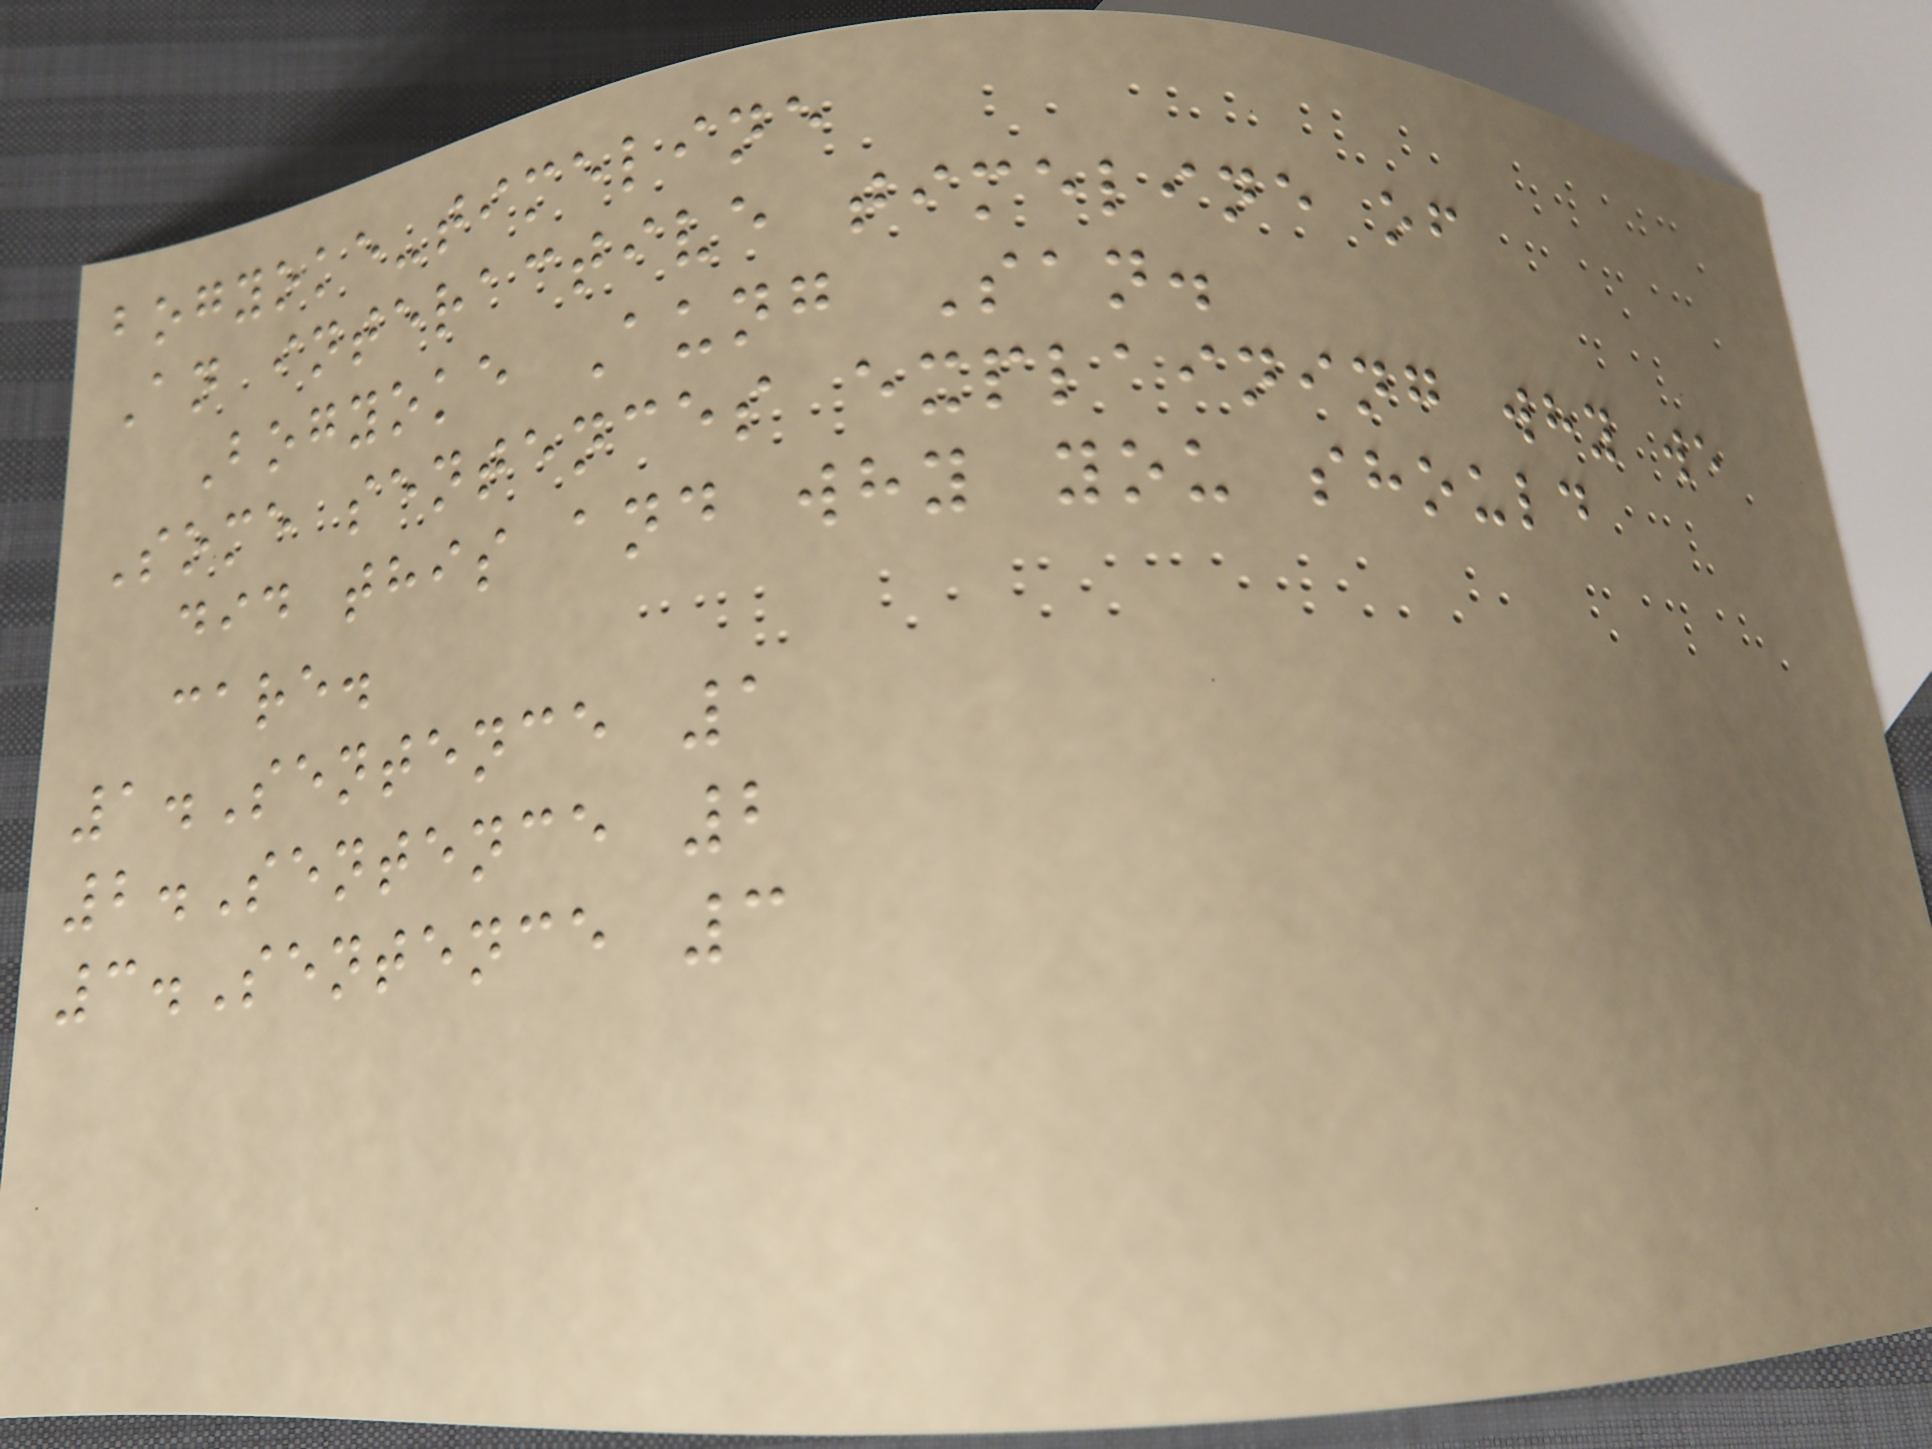bogyoke-timeline
An interactive timeline of
Bogyoke Aung San.
Some sentences explaining why we
did this and why you should
care.
1.Sentence 1
2.Sentence 2
3.Sentence 3
